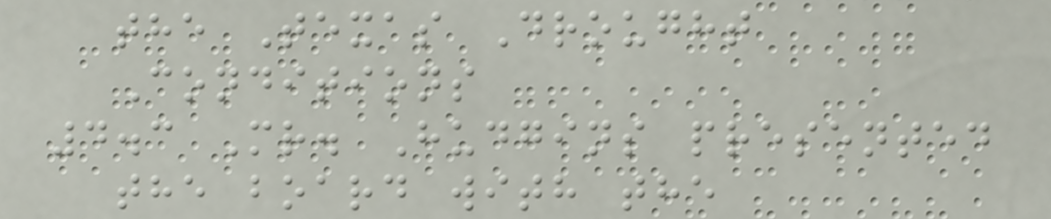the Texas Drought
Conditions
4.3 Mr. Hudgins presented
the board with the
